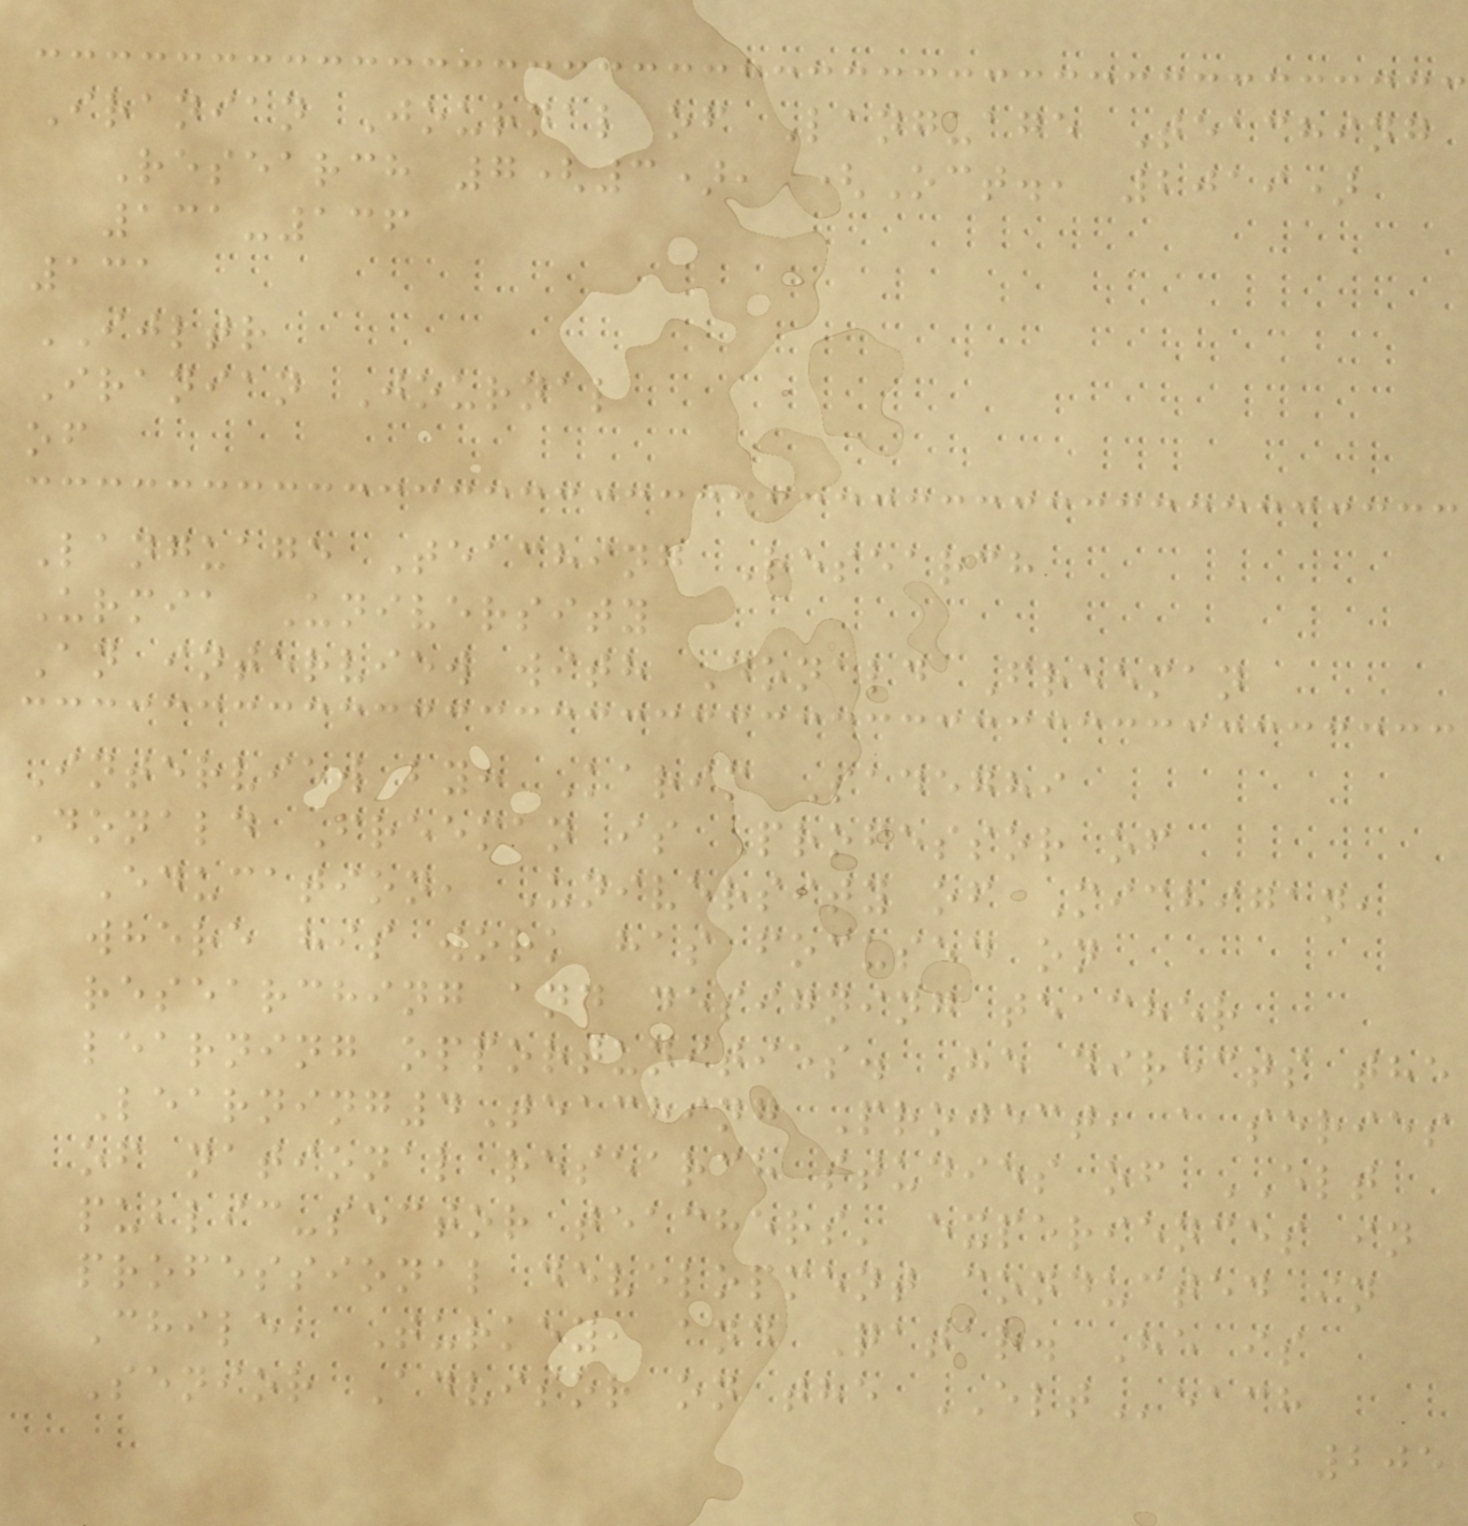Iranian Journal of Language Teaching
Research 7(3), (Oct., 2019)
131-136
131
IJLTR
Iranian Journal
of
Language Teaching Research
Urmia University
An interview with Donald Freeman
Interview by: Karim Sadeghi
Donald Freeman is Professor of
Education, University of Michigan,
where his work has focused on
researching and designing teacher
learning opportunities. He directs the
Learning4Teaching Project, a series
of national research studies of ELT
public-sector teachers' experiences in
professional development conducted in
Chile, Turkey, and Qatar. He is
Senior Advisor on the ELTeach
205
